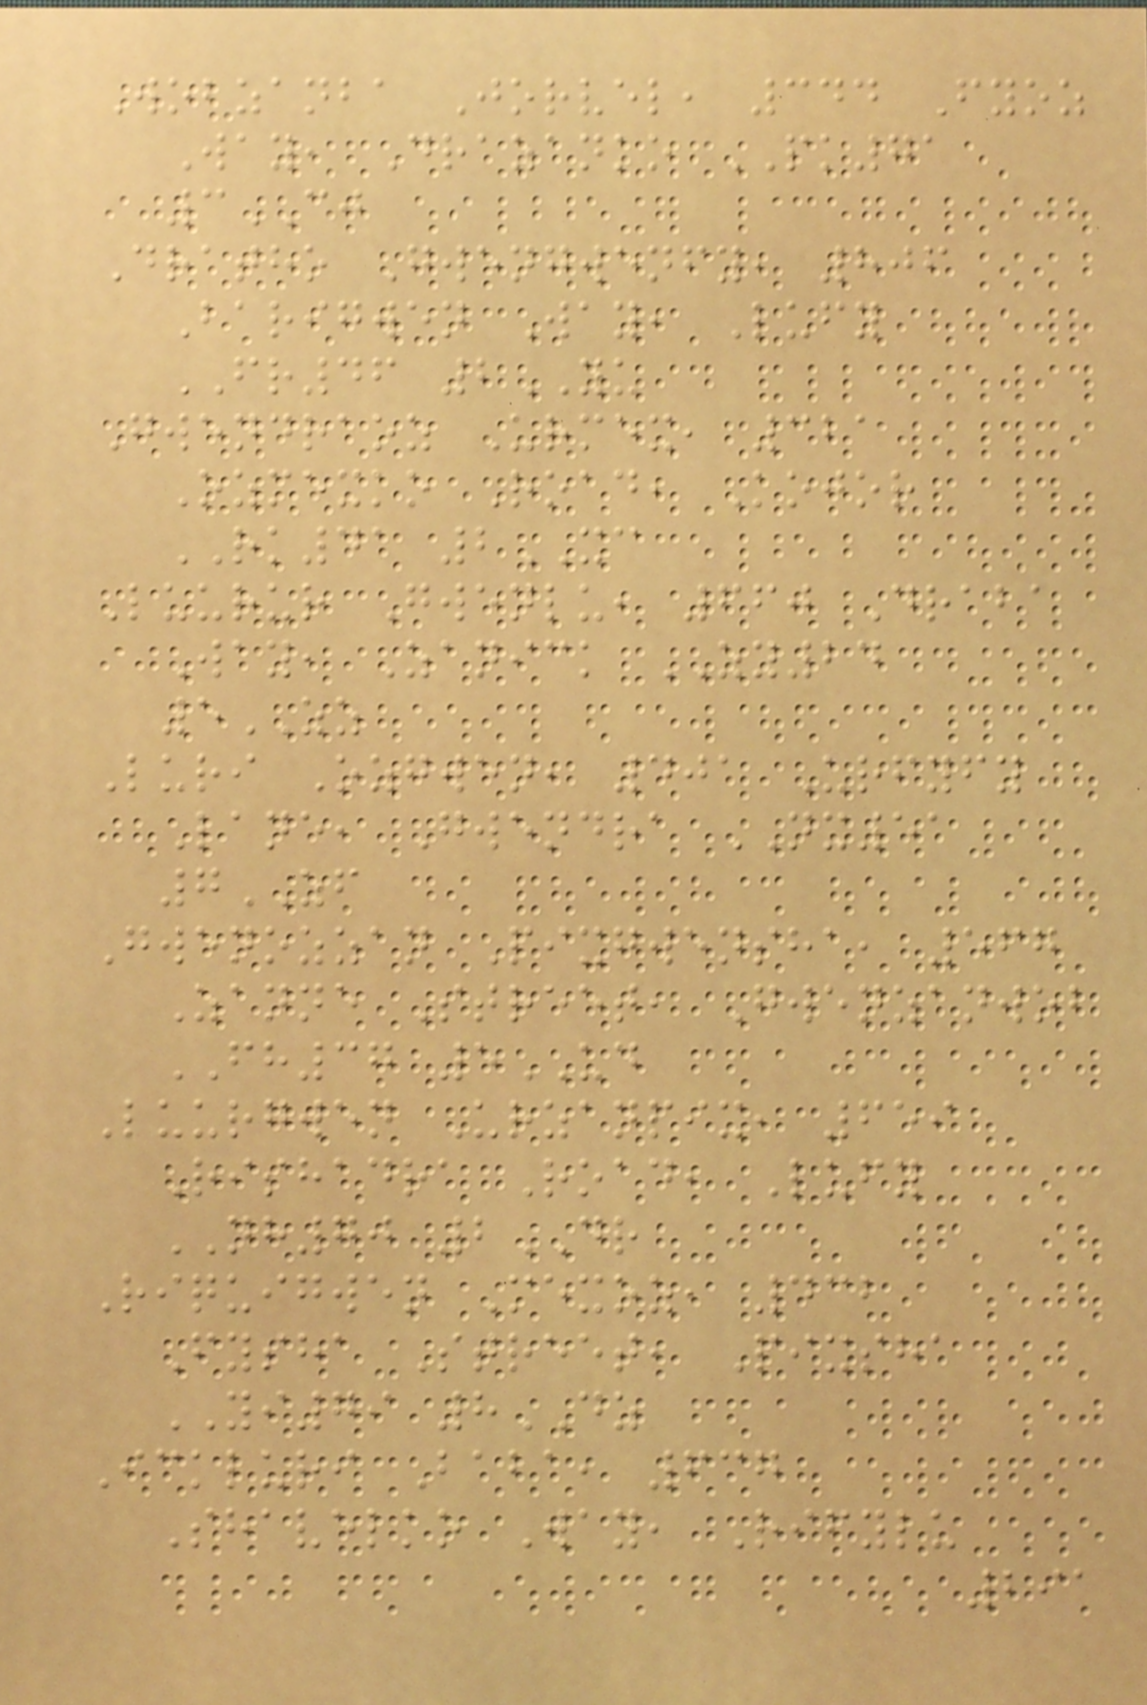Wobzanba Jorvel, 344 Fyoz
Way, Drazanko PK71
3CJ
Dratho Gwengwenfy, 806
Barigwen Way, Lufy
FR46 2YU
Gwendraoz Urmex, 321
Ozmexko Road, Kojor
RK41 2XC
Luurur Gwenlu, 660 Draba
Way, Zanick ZY24
5ZZ
Luri Ozgwen, 401 Urfyfy
Lane, Gwendra NX51
7ZF
Gwenozzan Pixgwensha, 567
Zanne Street, Gwenzanwob
FH37 5UD
Luurgwen Urzanpix, 659
Rishadra Road, Lufy
NH70 2DR
Riquigwen Mexoz, 432
Fysha Street, Pixsha
YI79 8DZ
Ickluri Baba, 637
Shavelko Way, Rifylu
291
